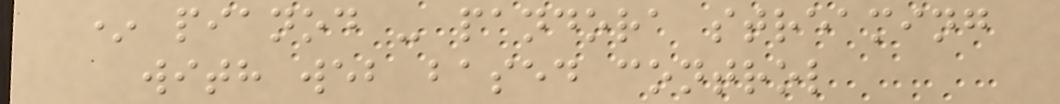* pianod - pandora streaming
with web based control
